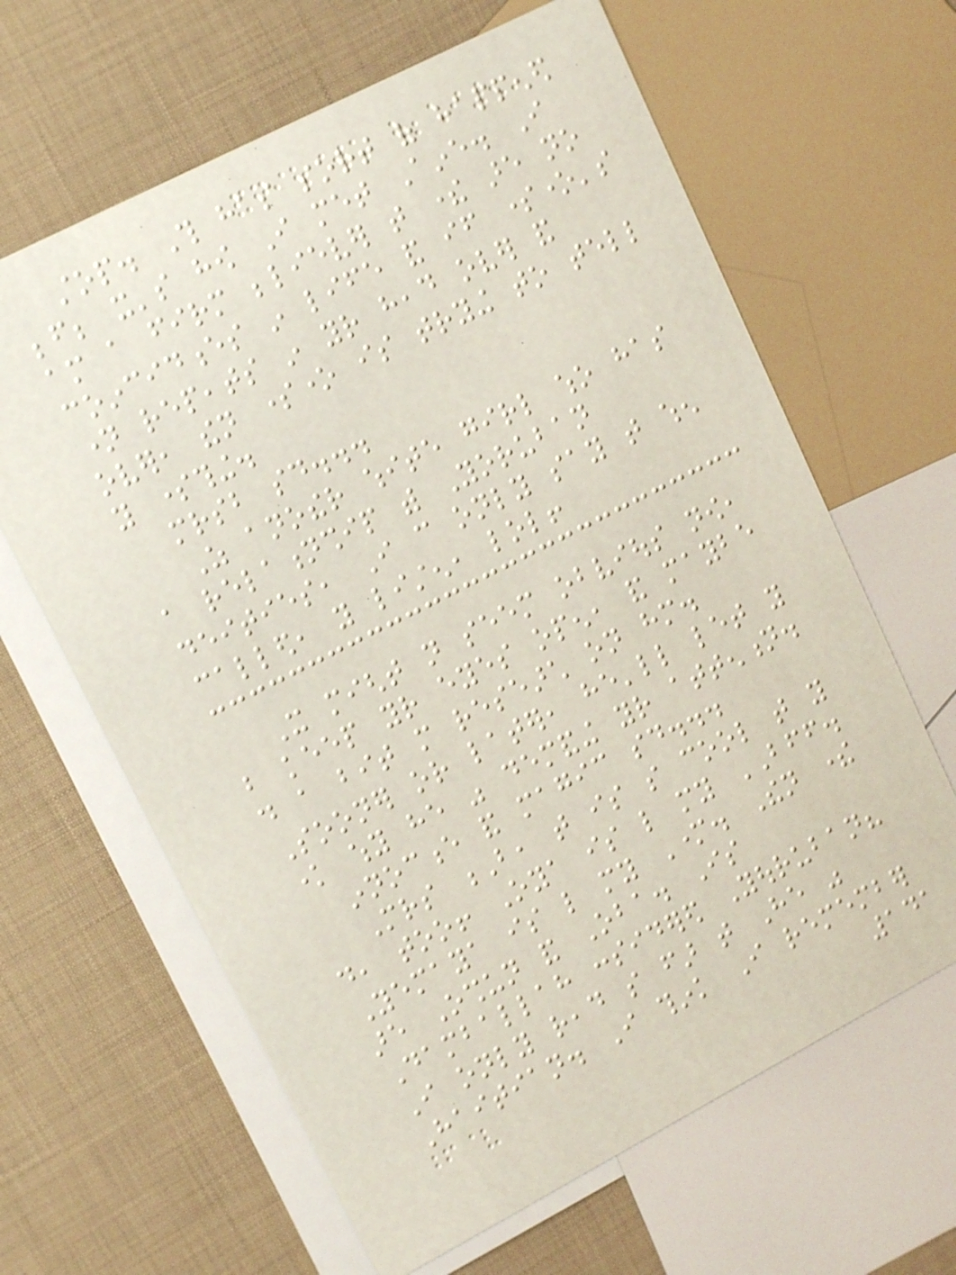stop. This has sort of happened
before; it's how I met Aine. I
am a firm believer that there are no
coincidences in life and if someone's
name repeats in your head over and
over, then someone is trying to tell
you something.
mrsb said...
As another white girl who has
a relationship with Yoruban
deities, I can only say that when
called, you listen, lol!
It might not seem obvious now,
but keep your eyes open, and maybe
do a bit more research on him.
Sooner or later, he'll let you
know why he was demanding your attention.
innocence and magic said...
Mrs B, that is so cool that you
do, too! Oya is like my BFF.
Yemaya is like my Mother. Then there
are Oshun and Oba. Is
Damballah considered Youruban?
I only read so far that He was
Haitian. I think I remember
141
